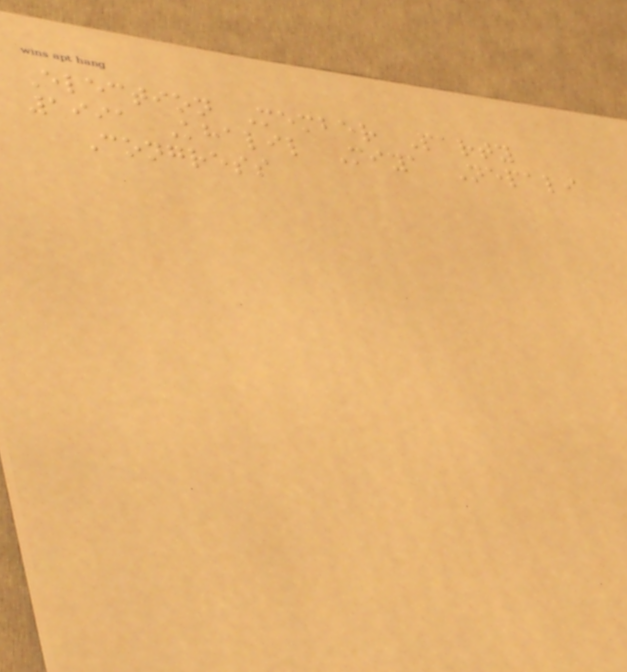Election Member Party
1991 Khalil Miya Nepali
Congress
